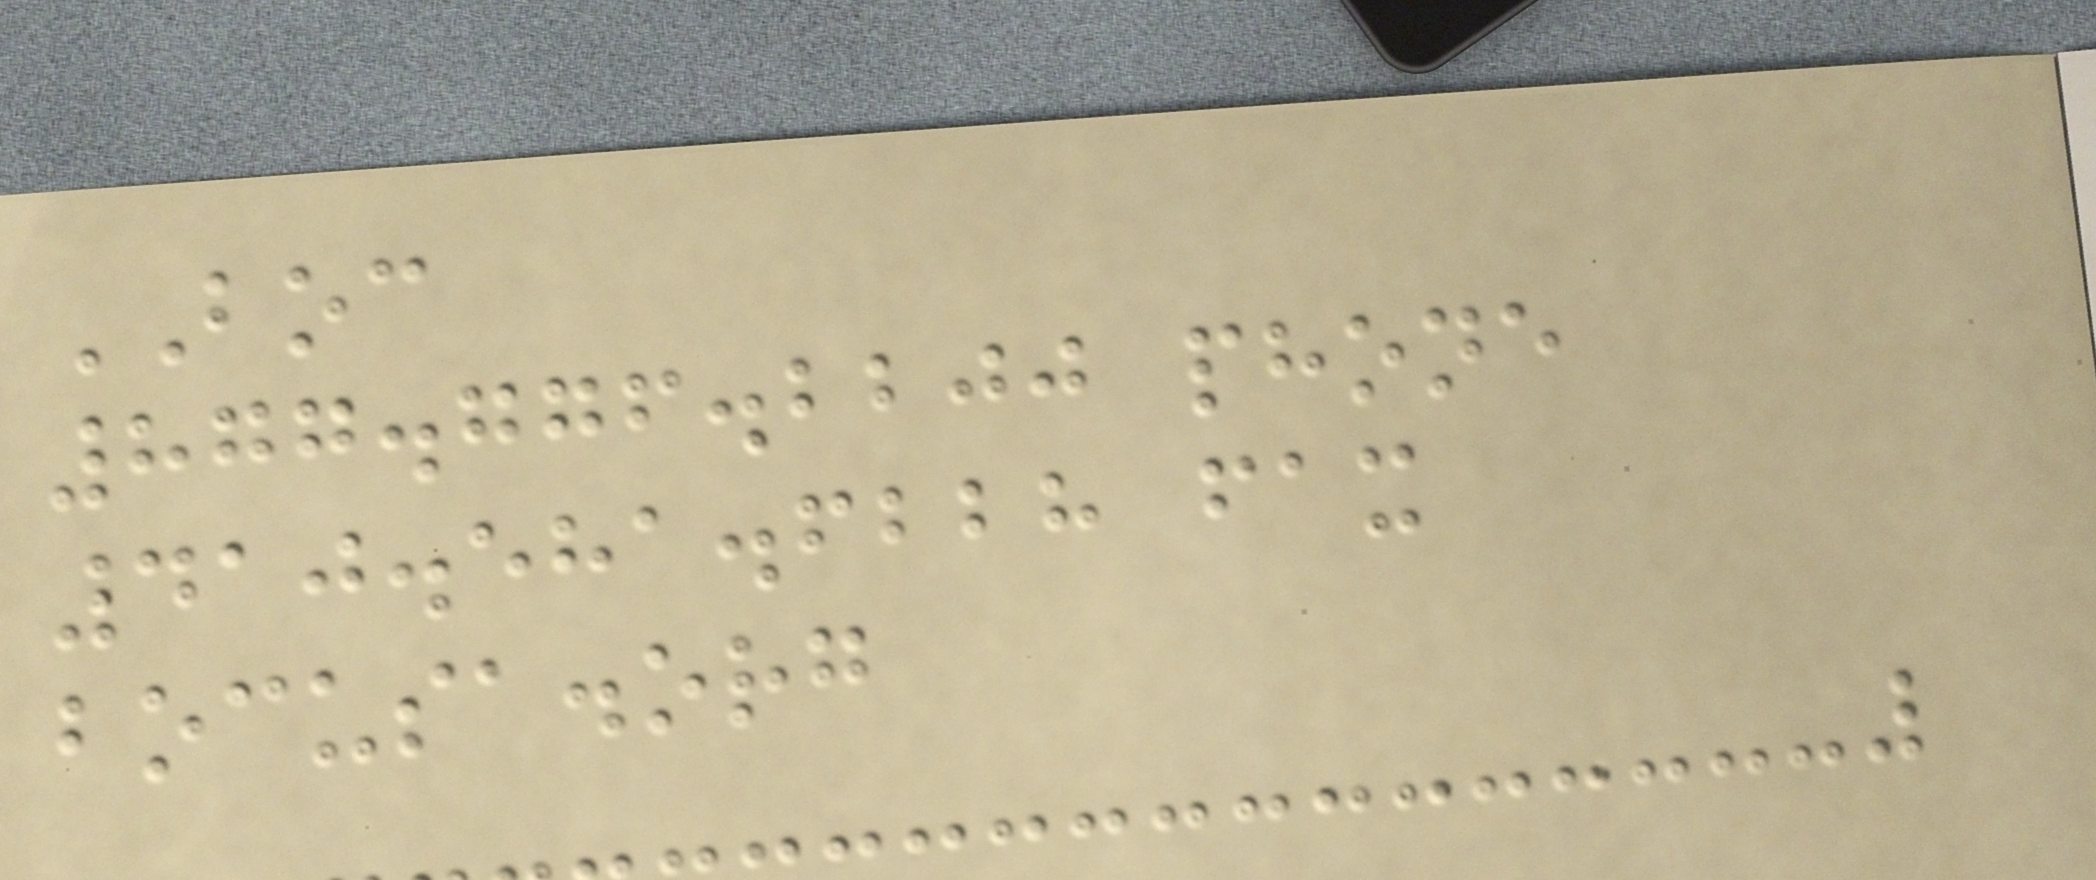BOC
877.776.2200 phone
410.581.6228 fax
bocusa.org
